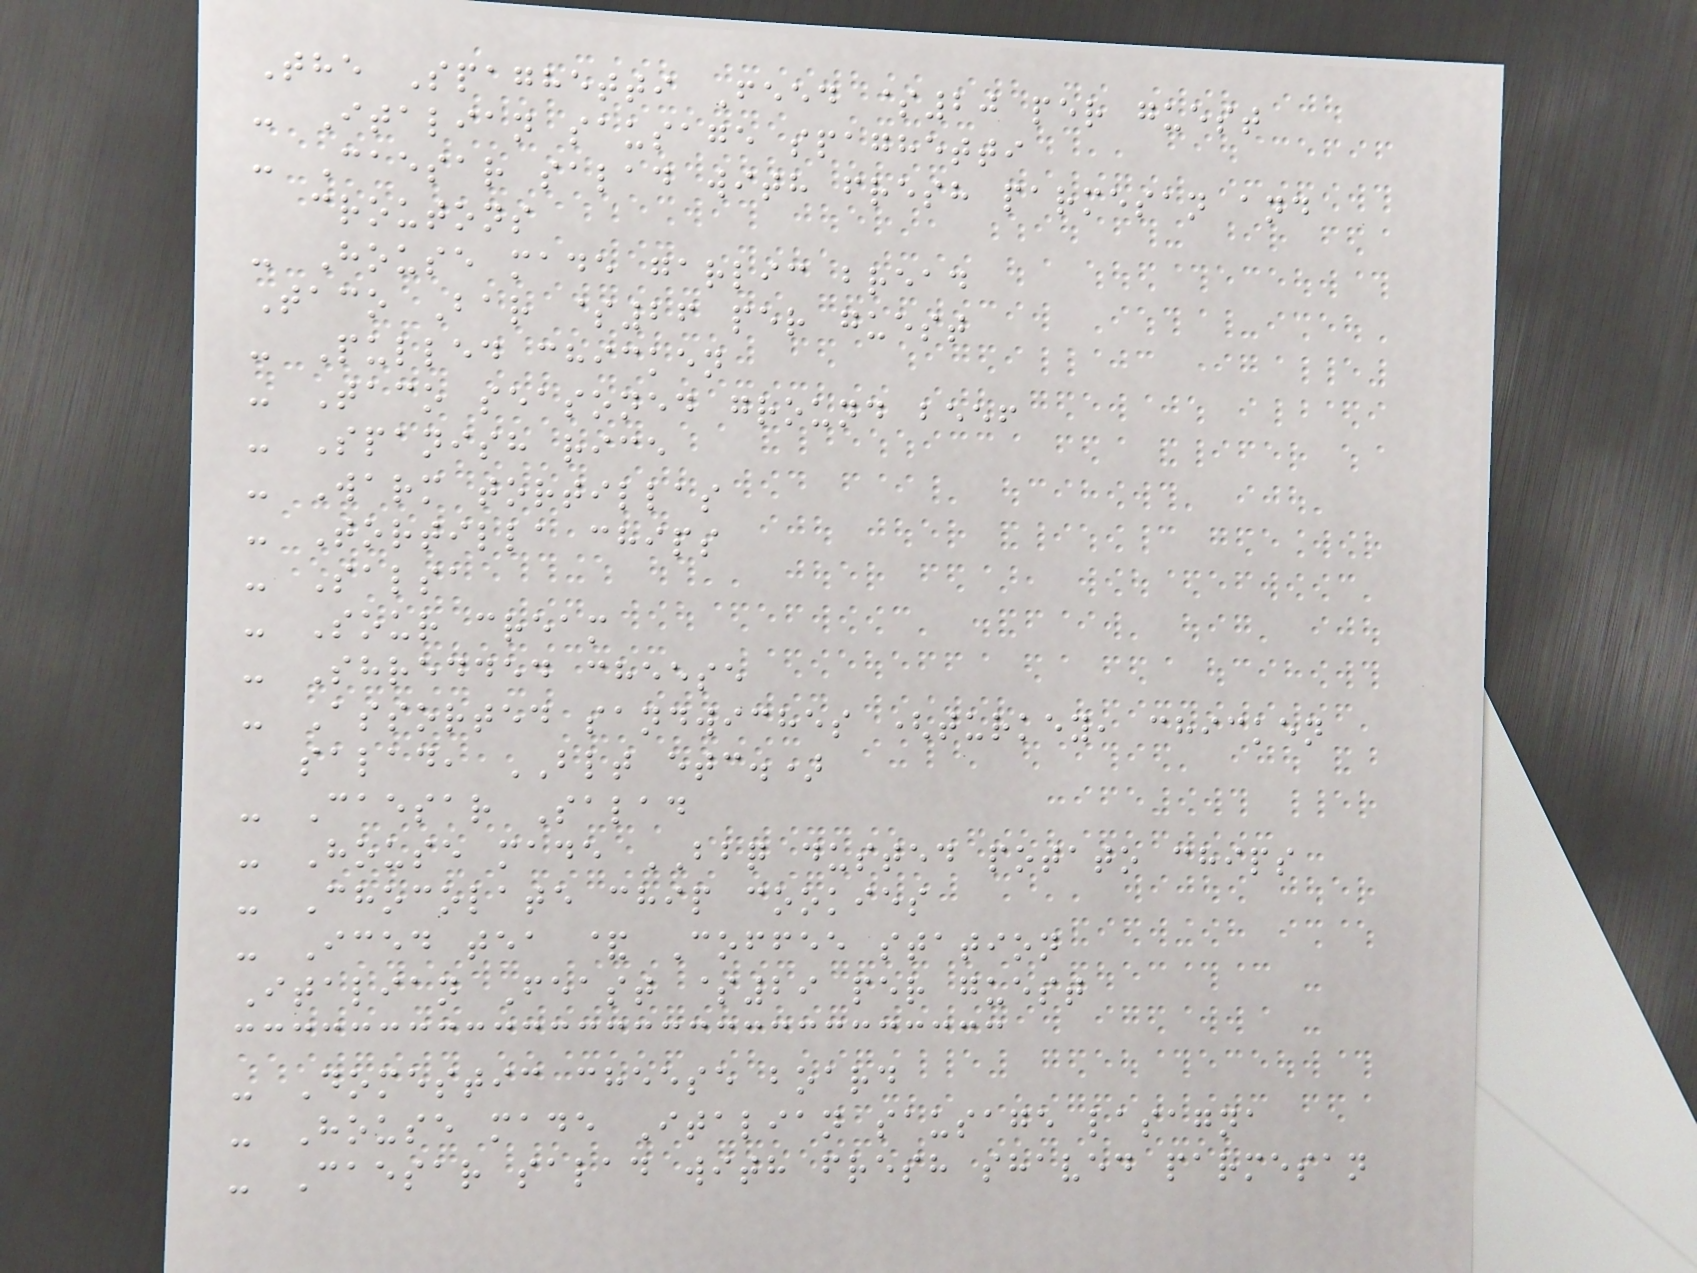The Spaghetti Feed $20 per guest
- Italian sausage spaghetti
- Caesar salad with fresh parmesan and
croutons
- House made garlic bread
Taco Bar $26 per guest
- Pulled chicken
- Taco seasoned ground beef
- Spanish rice
- Warm tortillas
- Tortilla chips
- Salsa
- Sour cream
- Shredded cheese
- Assorted sandwiches (turkey, chicken
salad, BLT etc.)
- Caesar Salad
- House made BBQ dusted potato chips
- Chocolate chip cookies
- Iced tea & Coffee station
Italian Feast $29 per guest
- Domestic cheese board
- House made Italian sausage lasagna
- Caesar salad with fresh shaved parmesan
